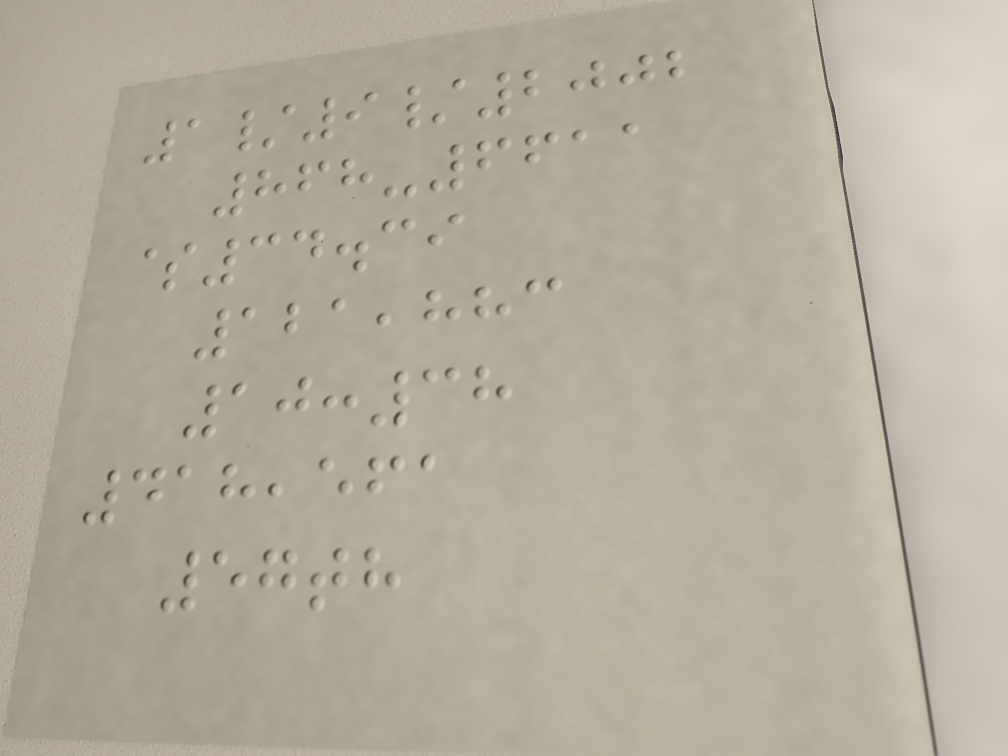1/9/2002
868-6611
$34.39
121,883
10:38
418,561
57th
